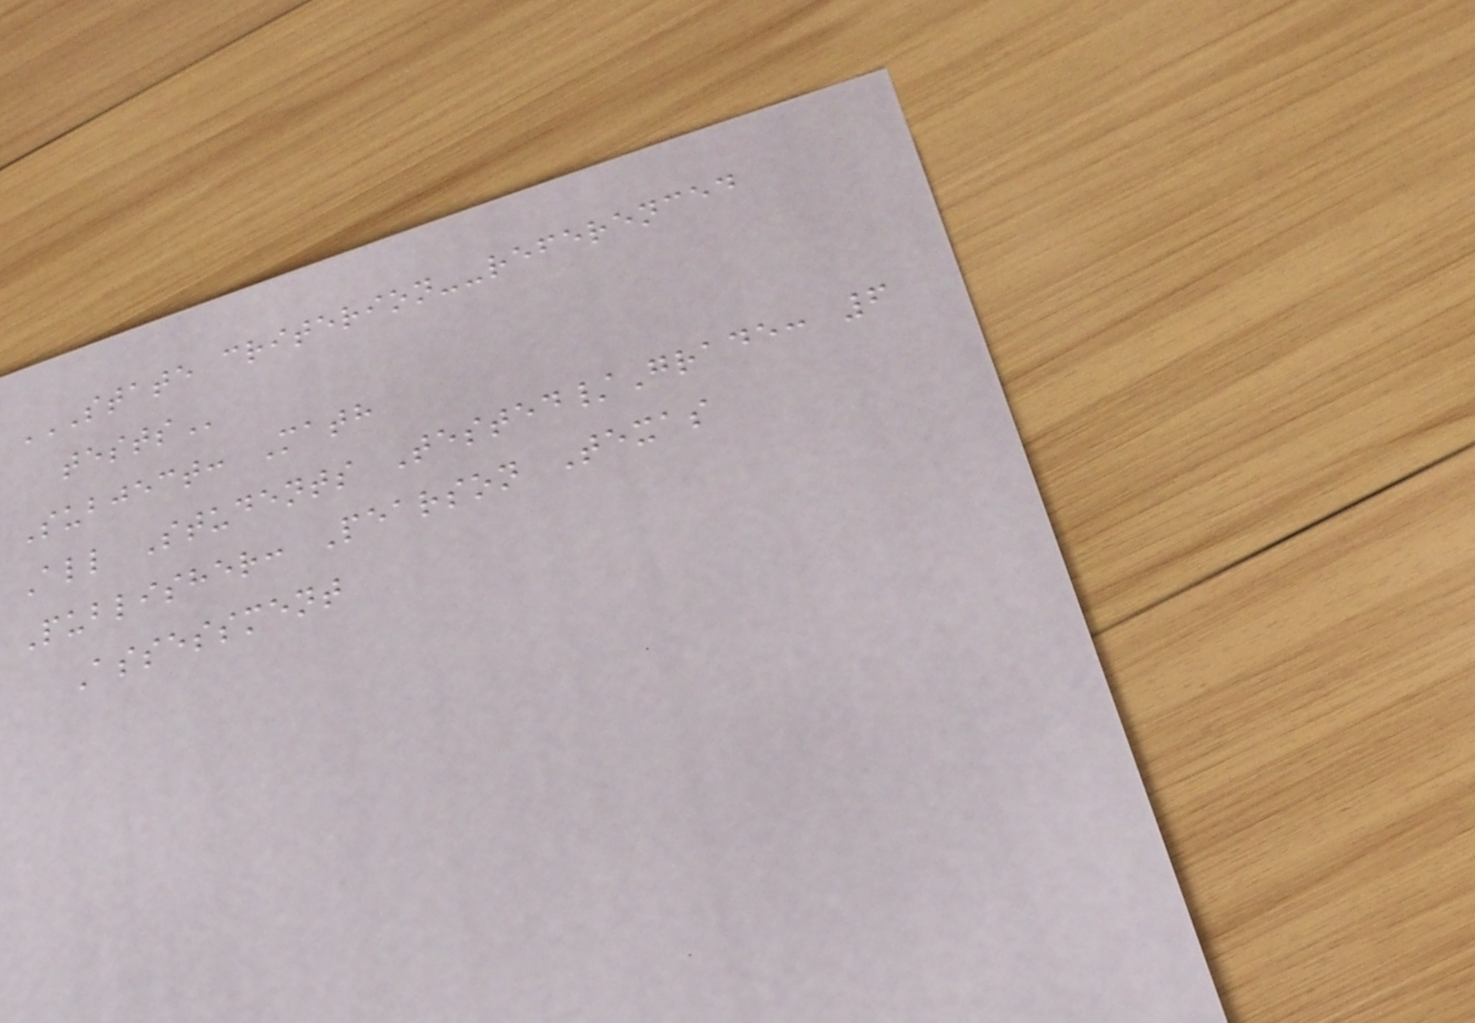STATE CRITERION--REFERENCED
TESTS
Subject: Math
All Students Tested/Grade: 6
Publisher: Pearson Texas
Assessment
